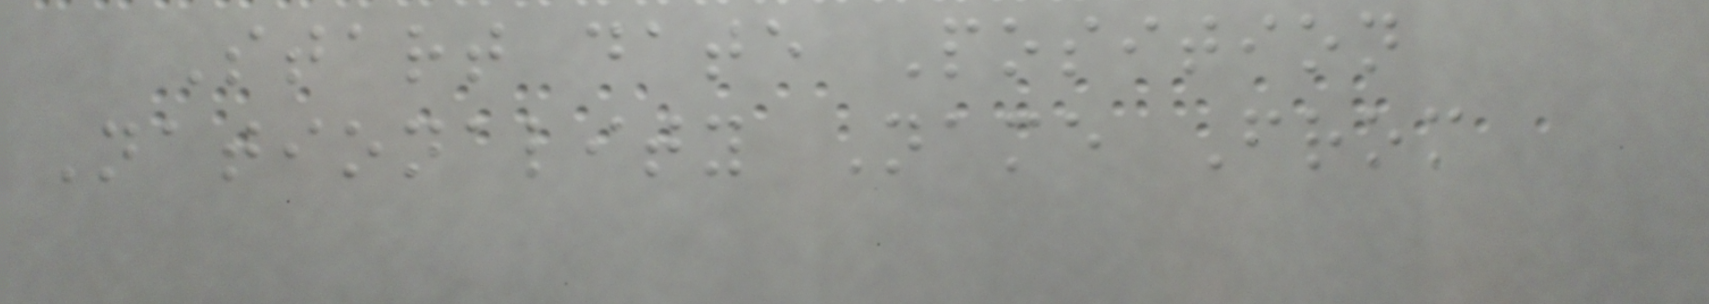Start date Position
Nationality Name From
